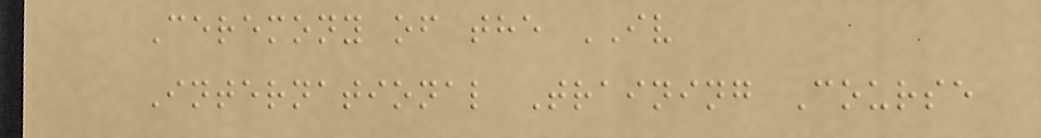Ceremony of the IV
International Training Course
